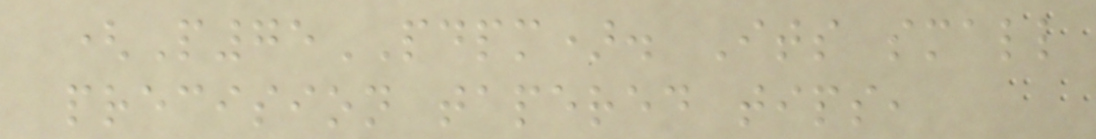(P75PDPM). Its small
precision tapered tips,
